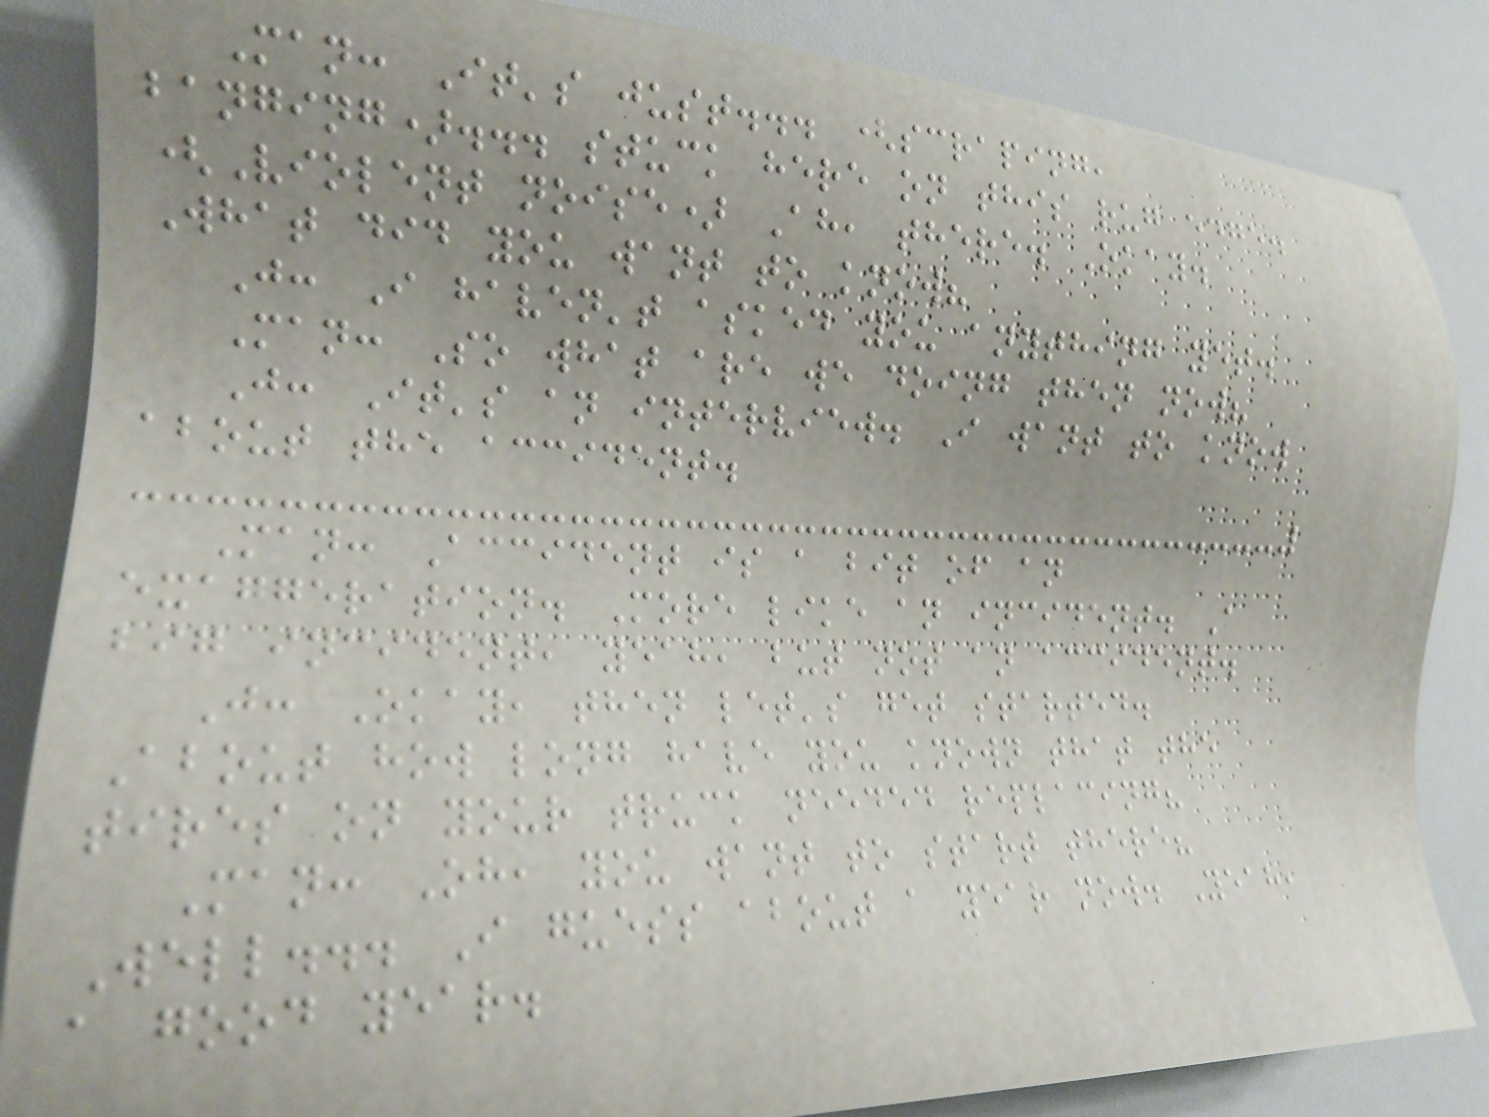Man: It's just... (scraping,
banging)... stuck here on this rug edge.
(Violent noise) Ah, there. Okay.
What did you want to know?
J: I haven't asked you anything yet.
Man: So what are we doing then now?
J: It's an interview. I want to know
about the accident.
Man: Accident is a bit of an
exaggeration. More like an incident. A
big incident, yeah, but not an accident.
J: Okay, then let's get started.
About how long have you known that the
tires on your truck needed replacing?
Man: Oh, you want to start there?
Well... I guess about a year now. Yeah,
a good year.
